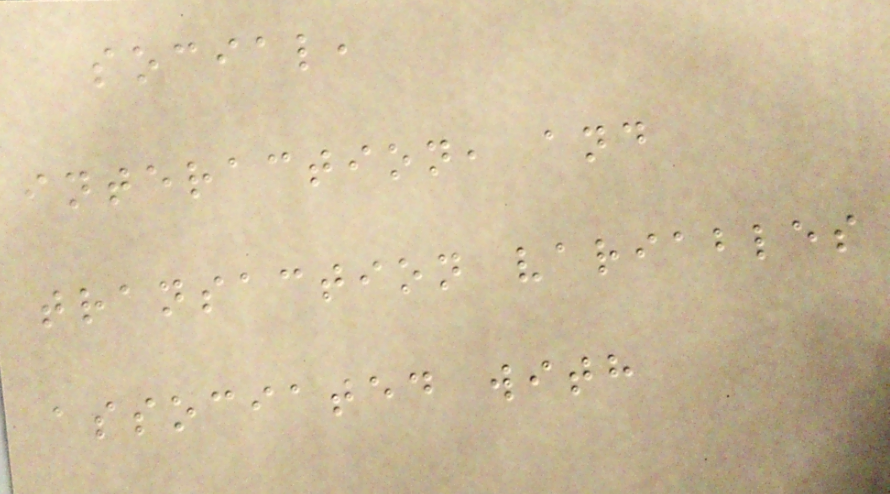social,
interaction, and
transaction variables
associated with
